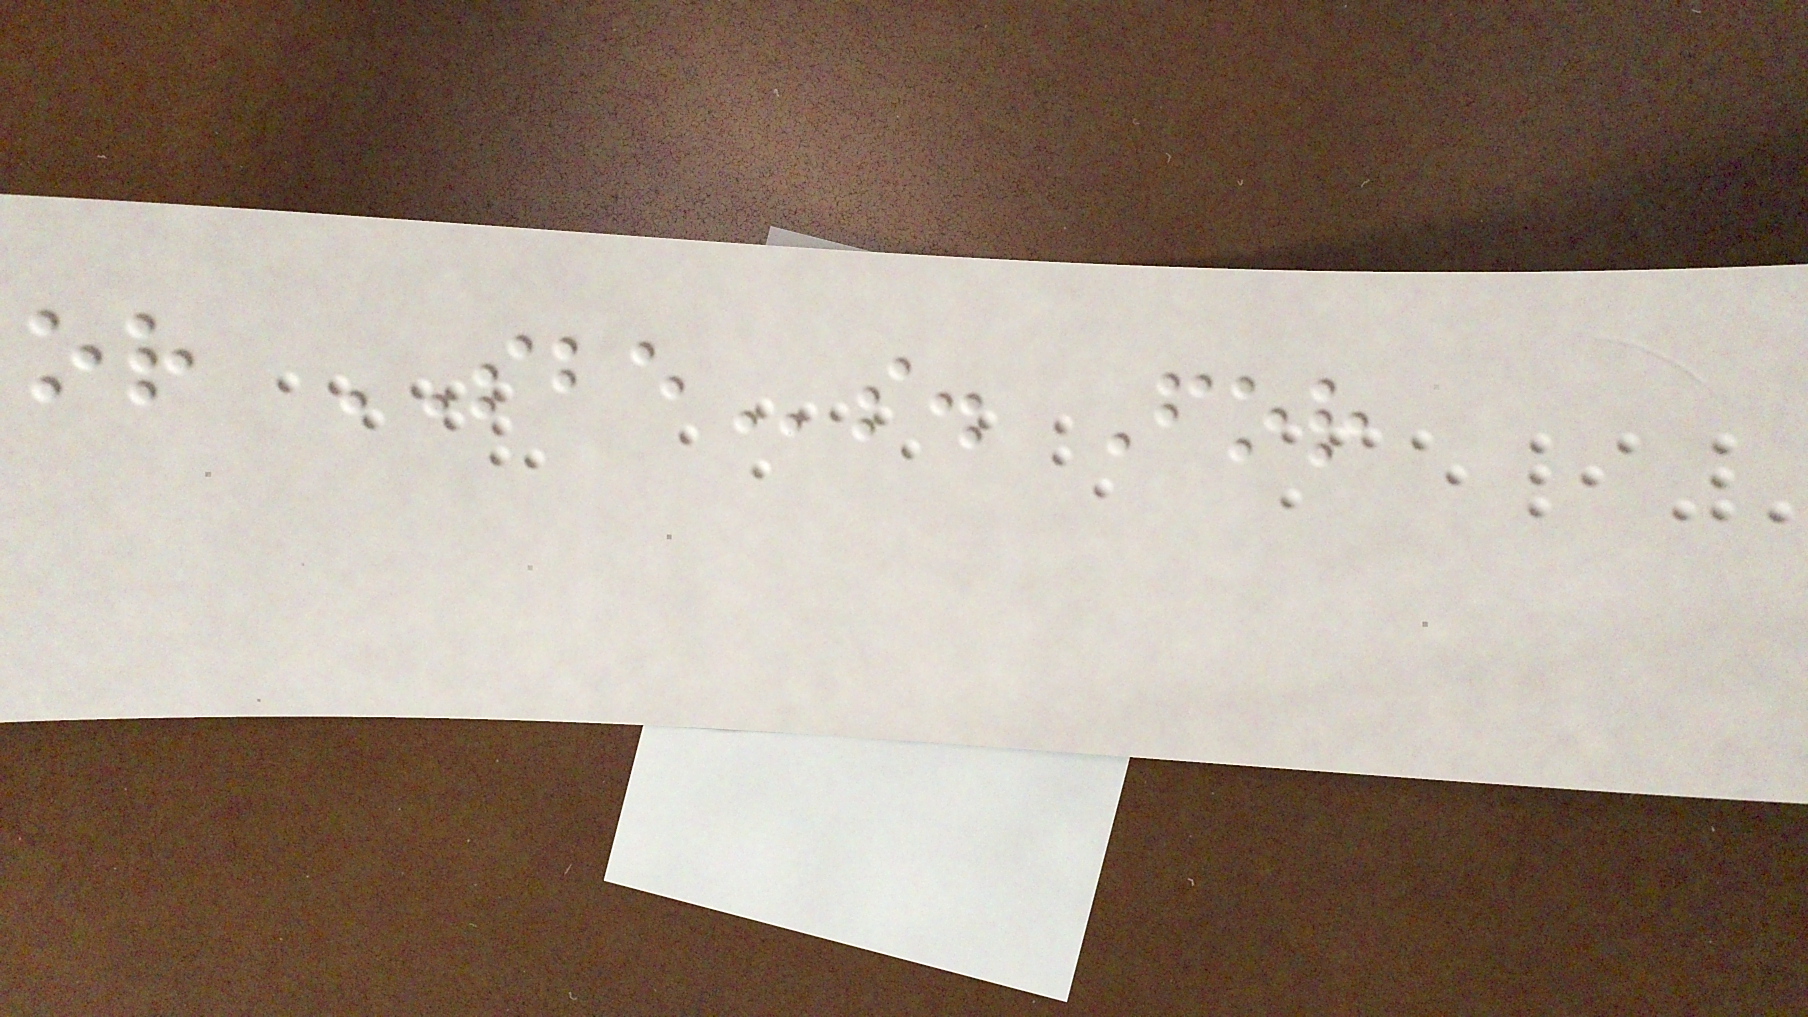or SBEs. For
